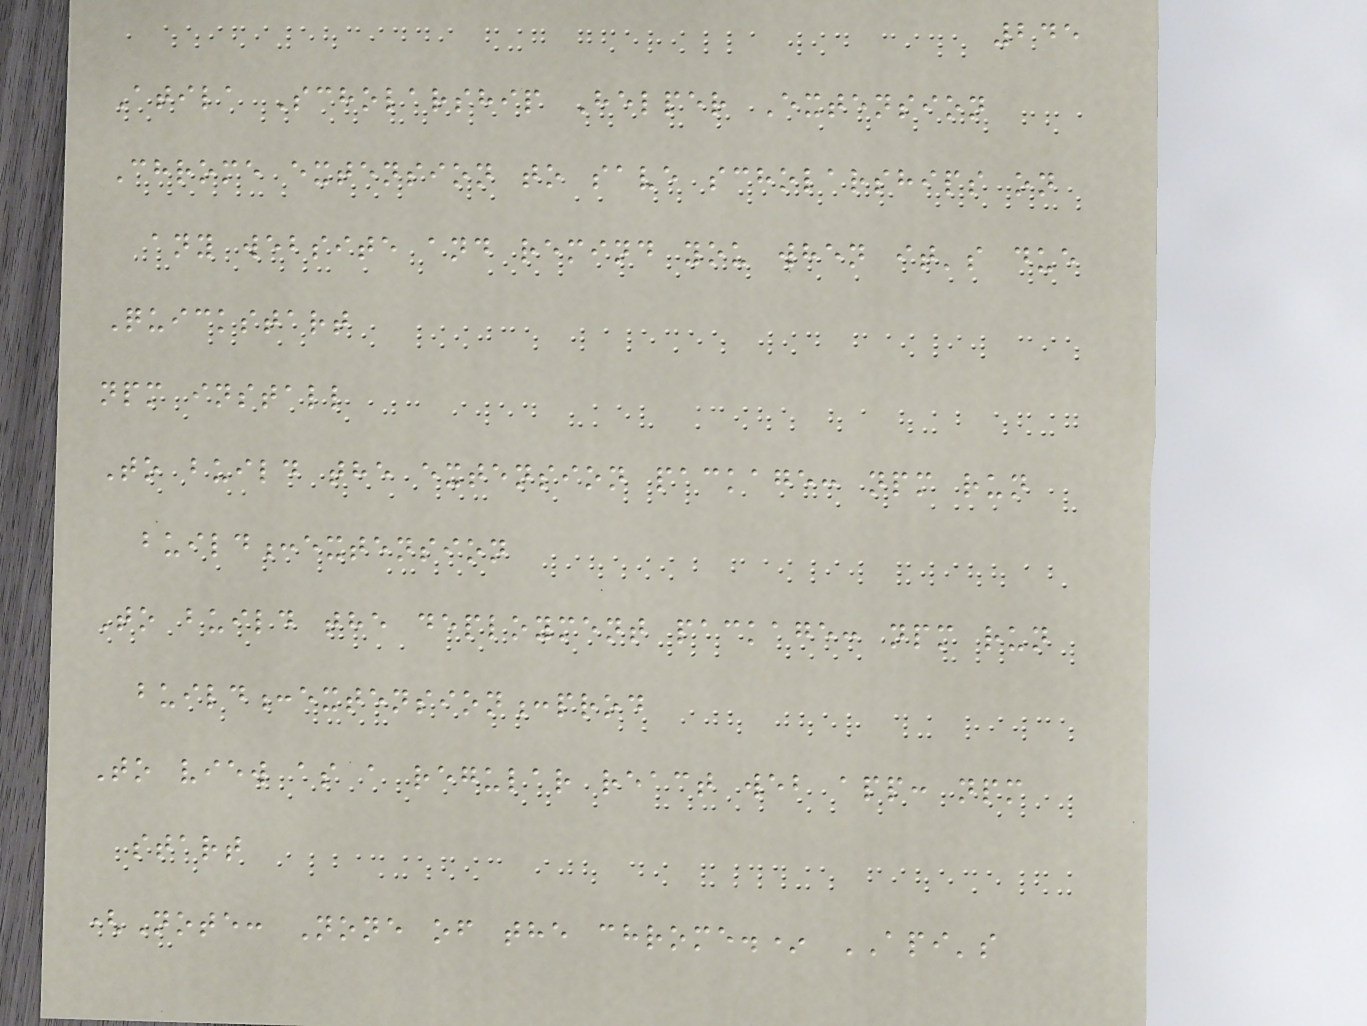245
Atila Scholarship Helper Extension
Chrome extension to save scholarships on
any website and remind you when it's due
Quickstart
npm install
To build the extension package: npm run
build:extension
To build the deployment package: npm run
build:extension:prod
To view as a regular react web app: npm
start
(Note: None of the chrome.* API's
